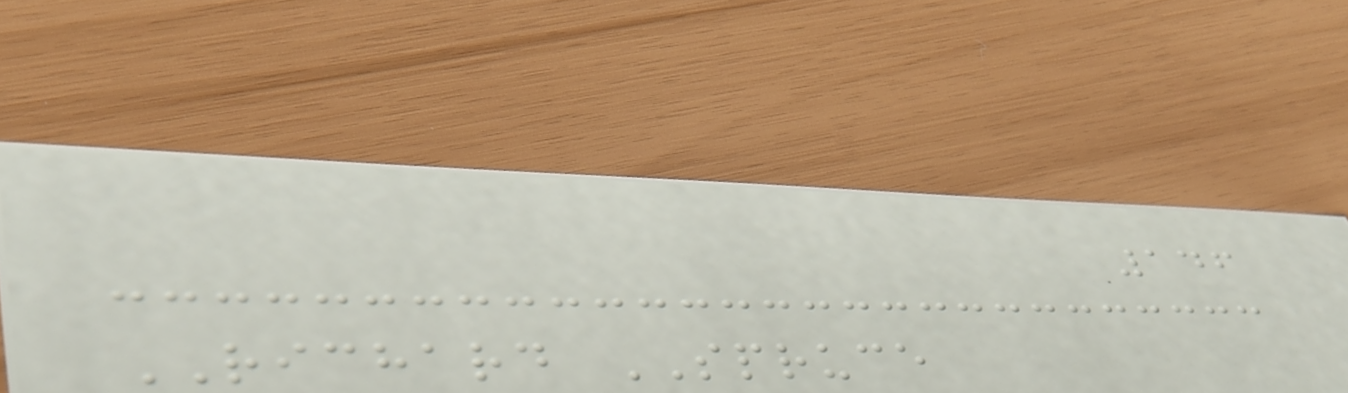146
RICHARD SPRUCE
